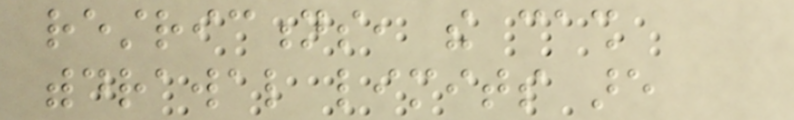restrictions, the cash
withdrawal limits are
